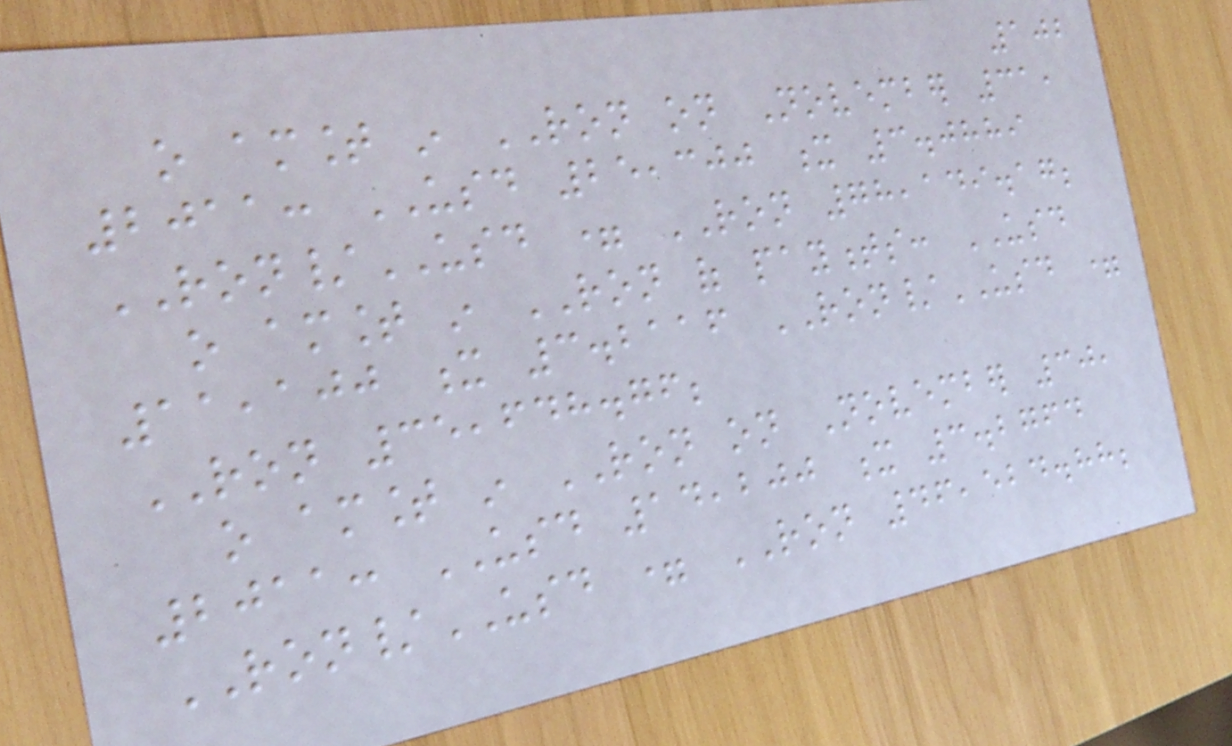102
o amount in RON on November 31,
2011: USD 25,300 x 3.0889
RON/USD = RON 78,149.17;
o amount in RON of payments: USD
11,100 x 3.2116 RON/USD =
RON 35,648.76;
o amount in RON on November 30,
2011: USD 14,200 x 3.2764
RON/USD = RON 46,524.88;
